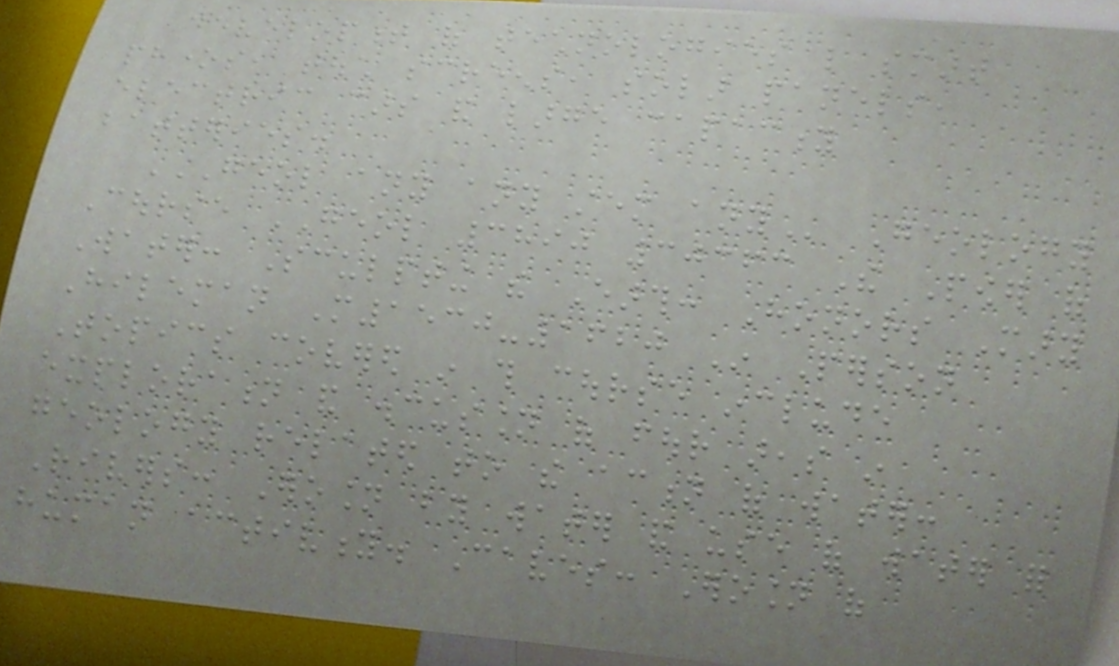development of technologies like smart
phones, touch screens, solar panels,
electric cars and large capacity
batteries.
GEOL ANY ANY STEM ANY Geology
Course GEOL 3890 30363 The Power of
Water: Sculpting the Earth: Honors Mary
Hileman M1530-1620 In Person
Topics covered in this course include
exploration and discussion of four areas in
geology related to the action of water:
Rivers: Erosion by water and use of water for
human activity. Caves: Erosion of
